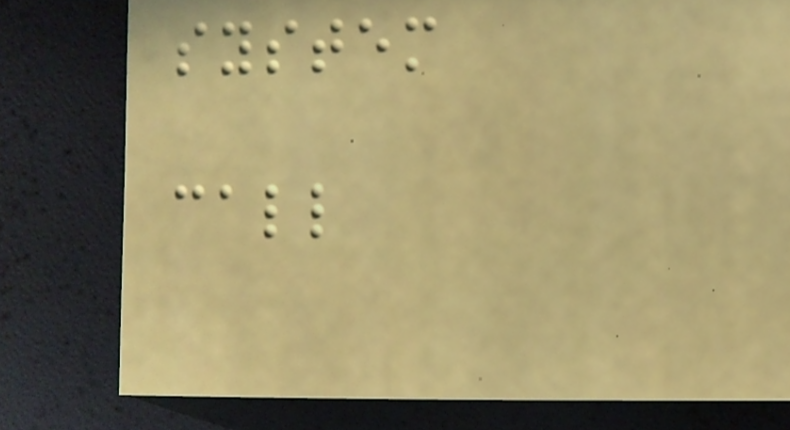system
call
